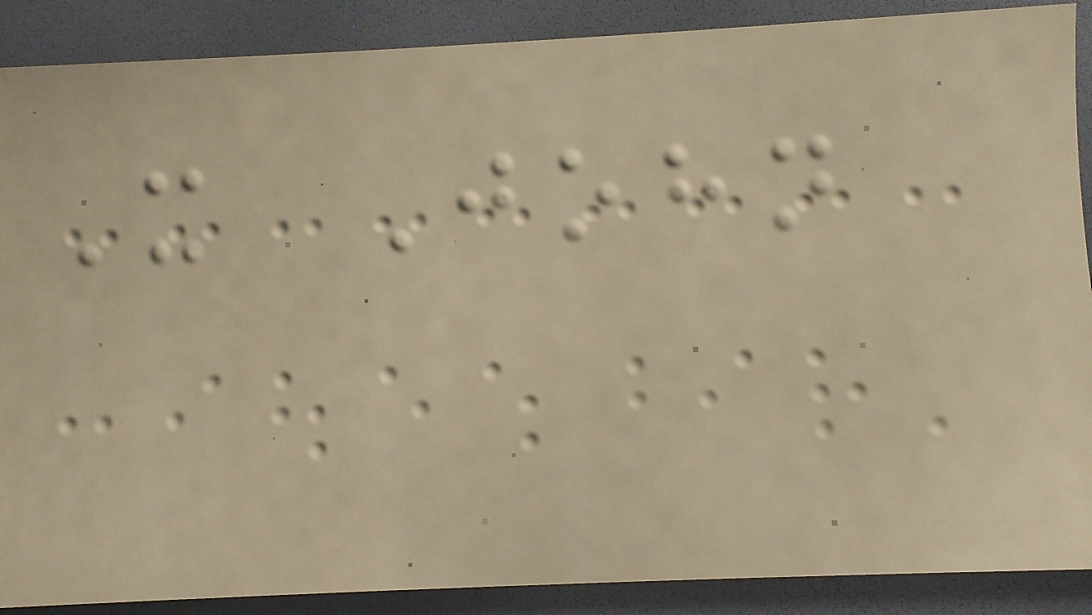X John
